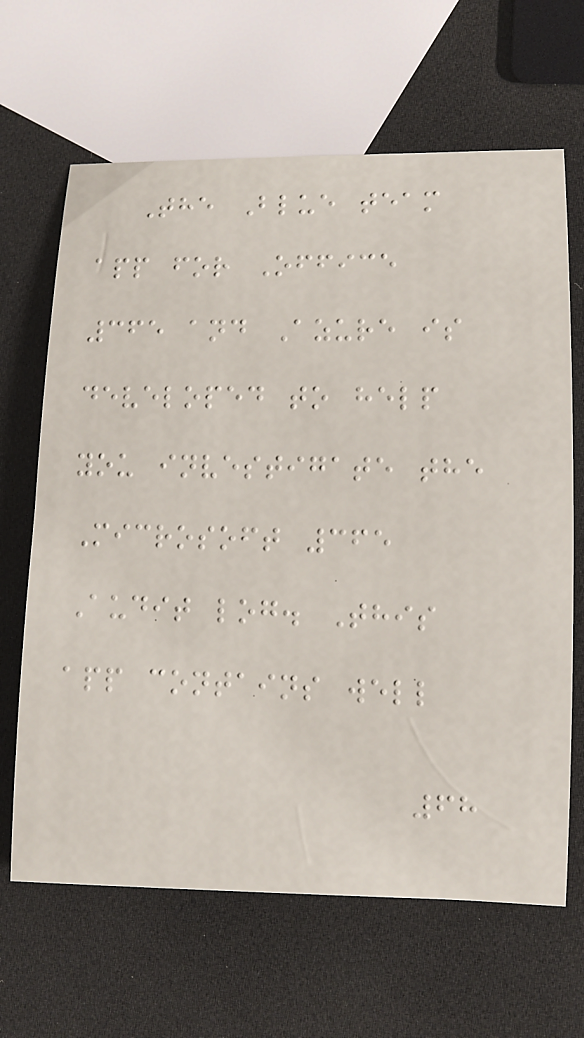The Blue team
app for Office
365 and Azure is
developed to help
you investigate the
Microsoft 365
Audit log. This
app contains well
68
